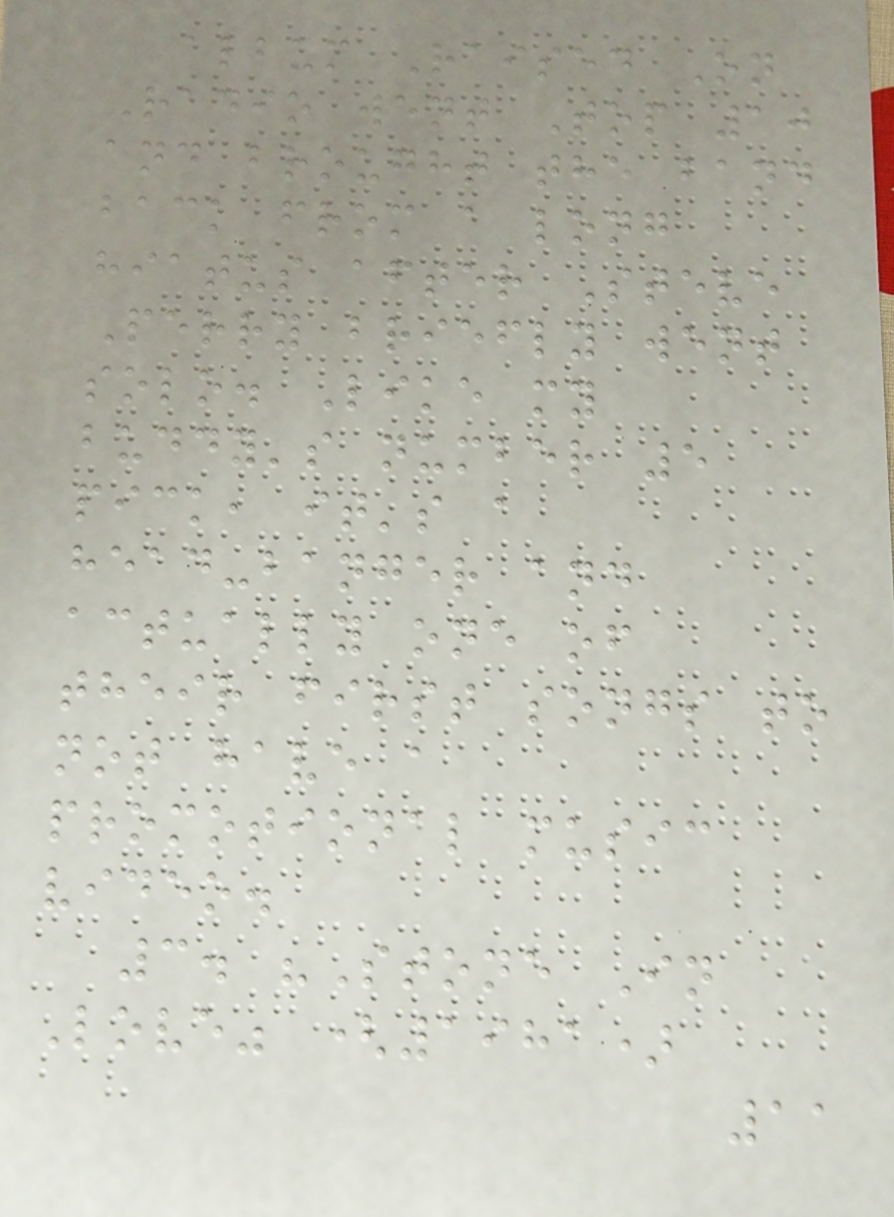album Raised On
Radio went Top 10
and brought the band
back from a long
hiatus after Steve
Perry briefly went
solo. Like my
buddy's number 5
pick, it's a
head-banger and
actually one of
their first songs to
not have a
promotional music
video.
3. "Stone In
Love" (1981)
11
